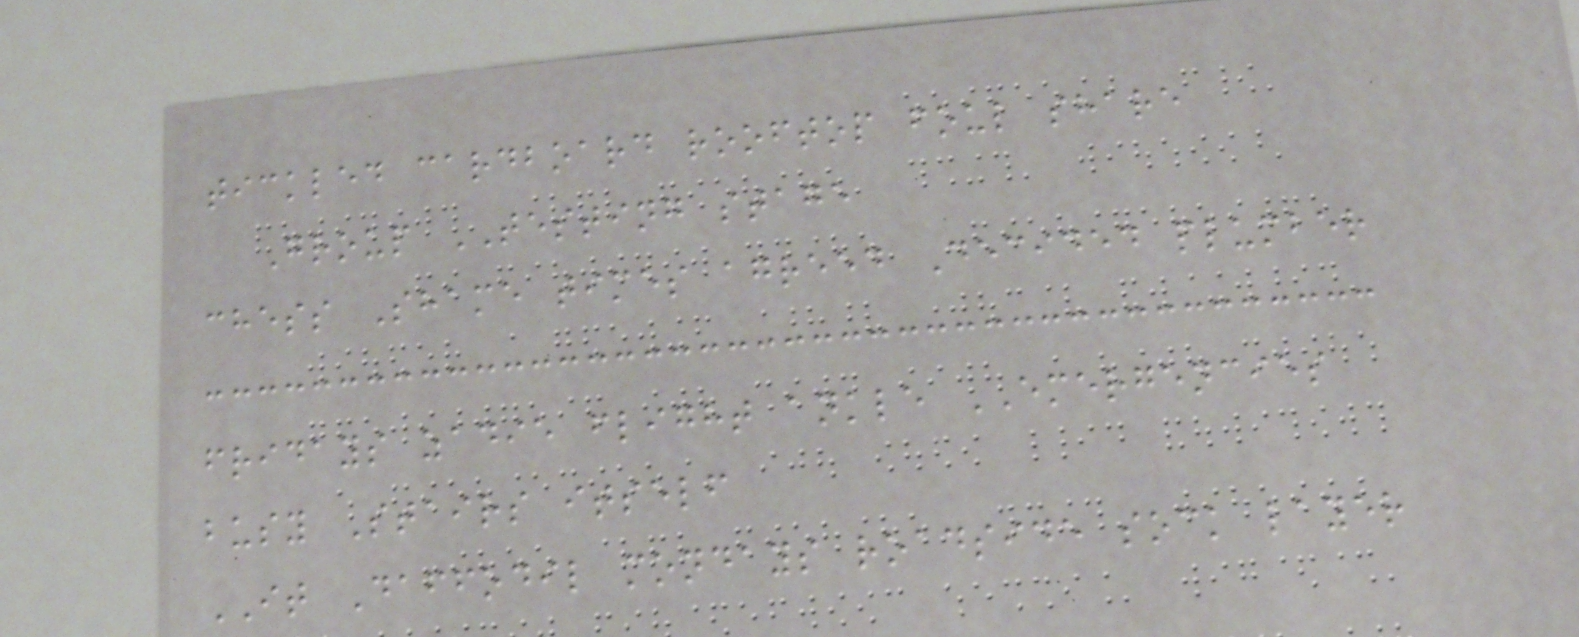tickled cardboard rooftop foul share
Group TESTING stage
chess Shame times agreed Decided plumber
fridays zadie flight ankle EMERGENCIES
busy Stairs itself
IT Daffodil mondays roadside sock layer
